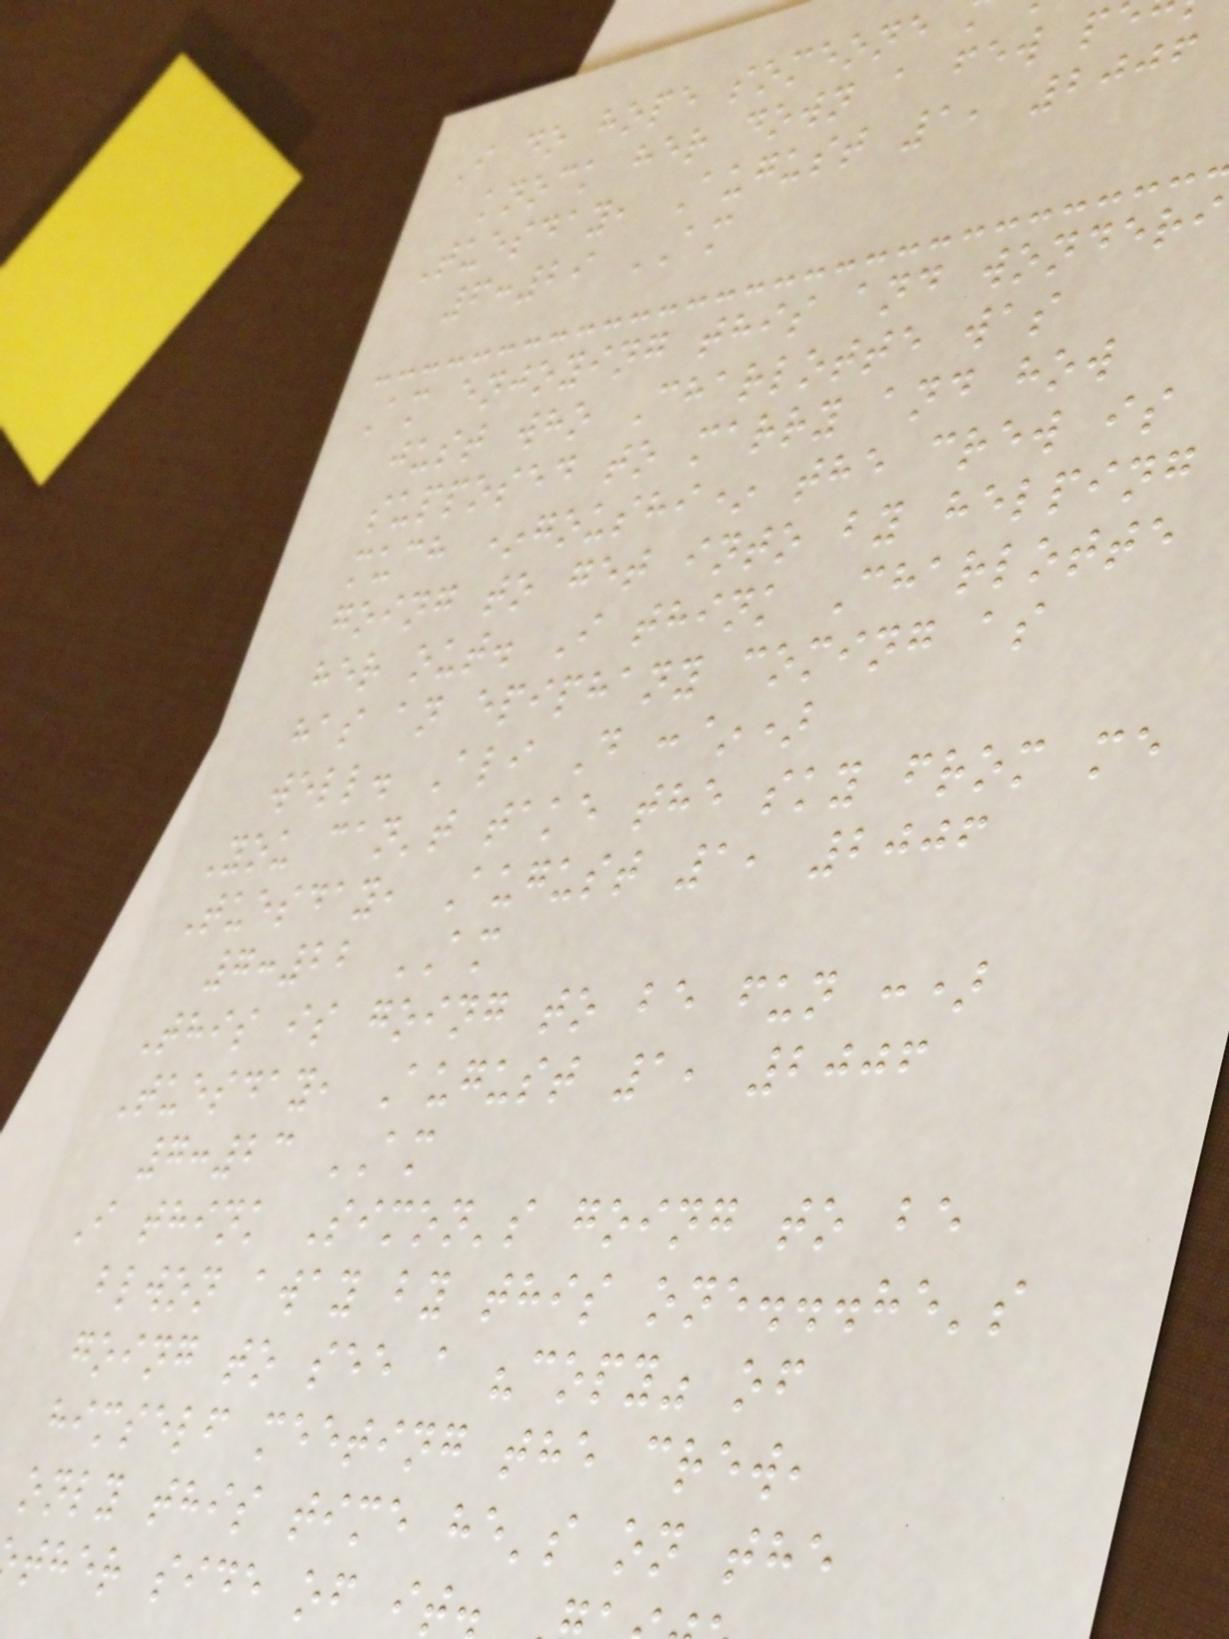I do hope someone
knock her down a few p
Tuesday, August 1, 2006
6:29 AM
Am enjoying this and wonderi
just who Charlotte was
supposed to marry and how
much *goushi* the crew is
going to get into by helping
her out. I think Charlotte
has an epiphany coming as
well. Ali D :~)
You can't take the sky from me
Tuesday, August 1, 2006
7:22 AM
This is going to be fun :)
Tuesday, August 1, 2006
7:23 AM
I think Simon's going to be
blwon away by this one...he's
going to see a "copy" of
himself meeting the crew,
only this time he's on the
ther side of it
